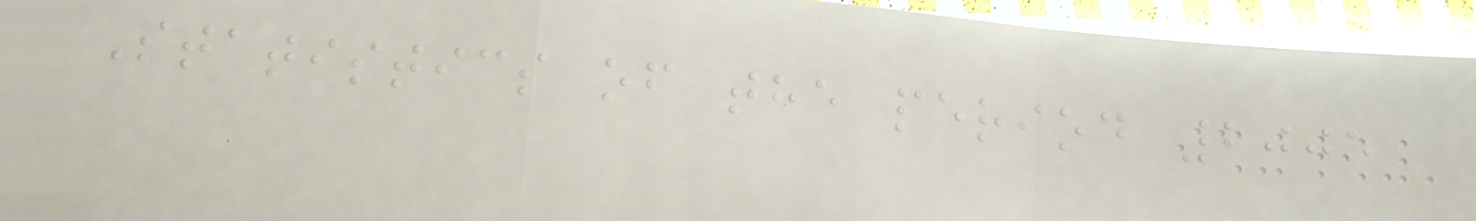Statistics of the period 2005
